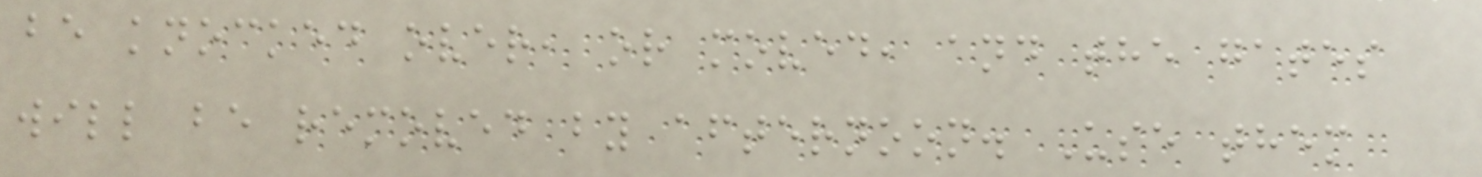be knocked over, or moved, and the gates
will be removed by afternoon. Use them
